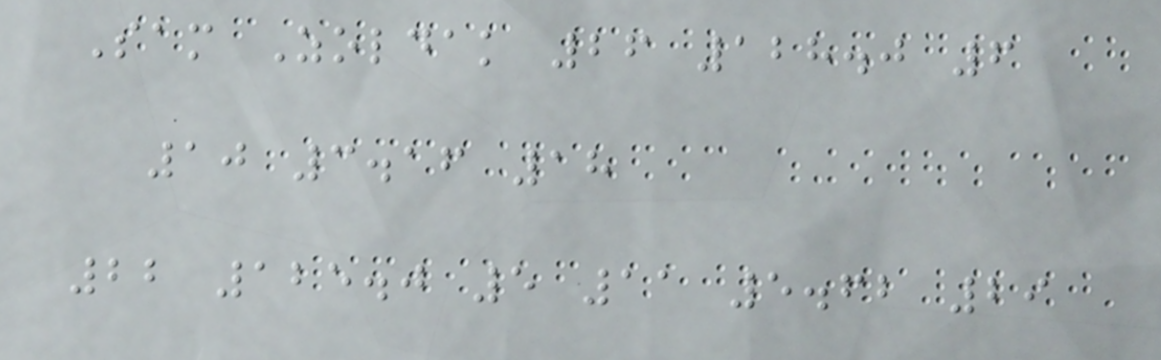Sam Zoldak 26 128.0 6
10 3.16 18
22 125.0 5 11 5.62 29
